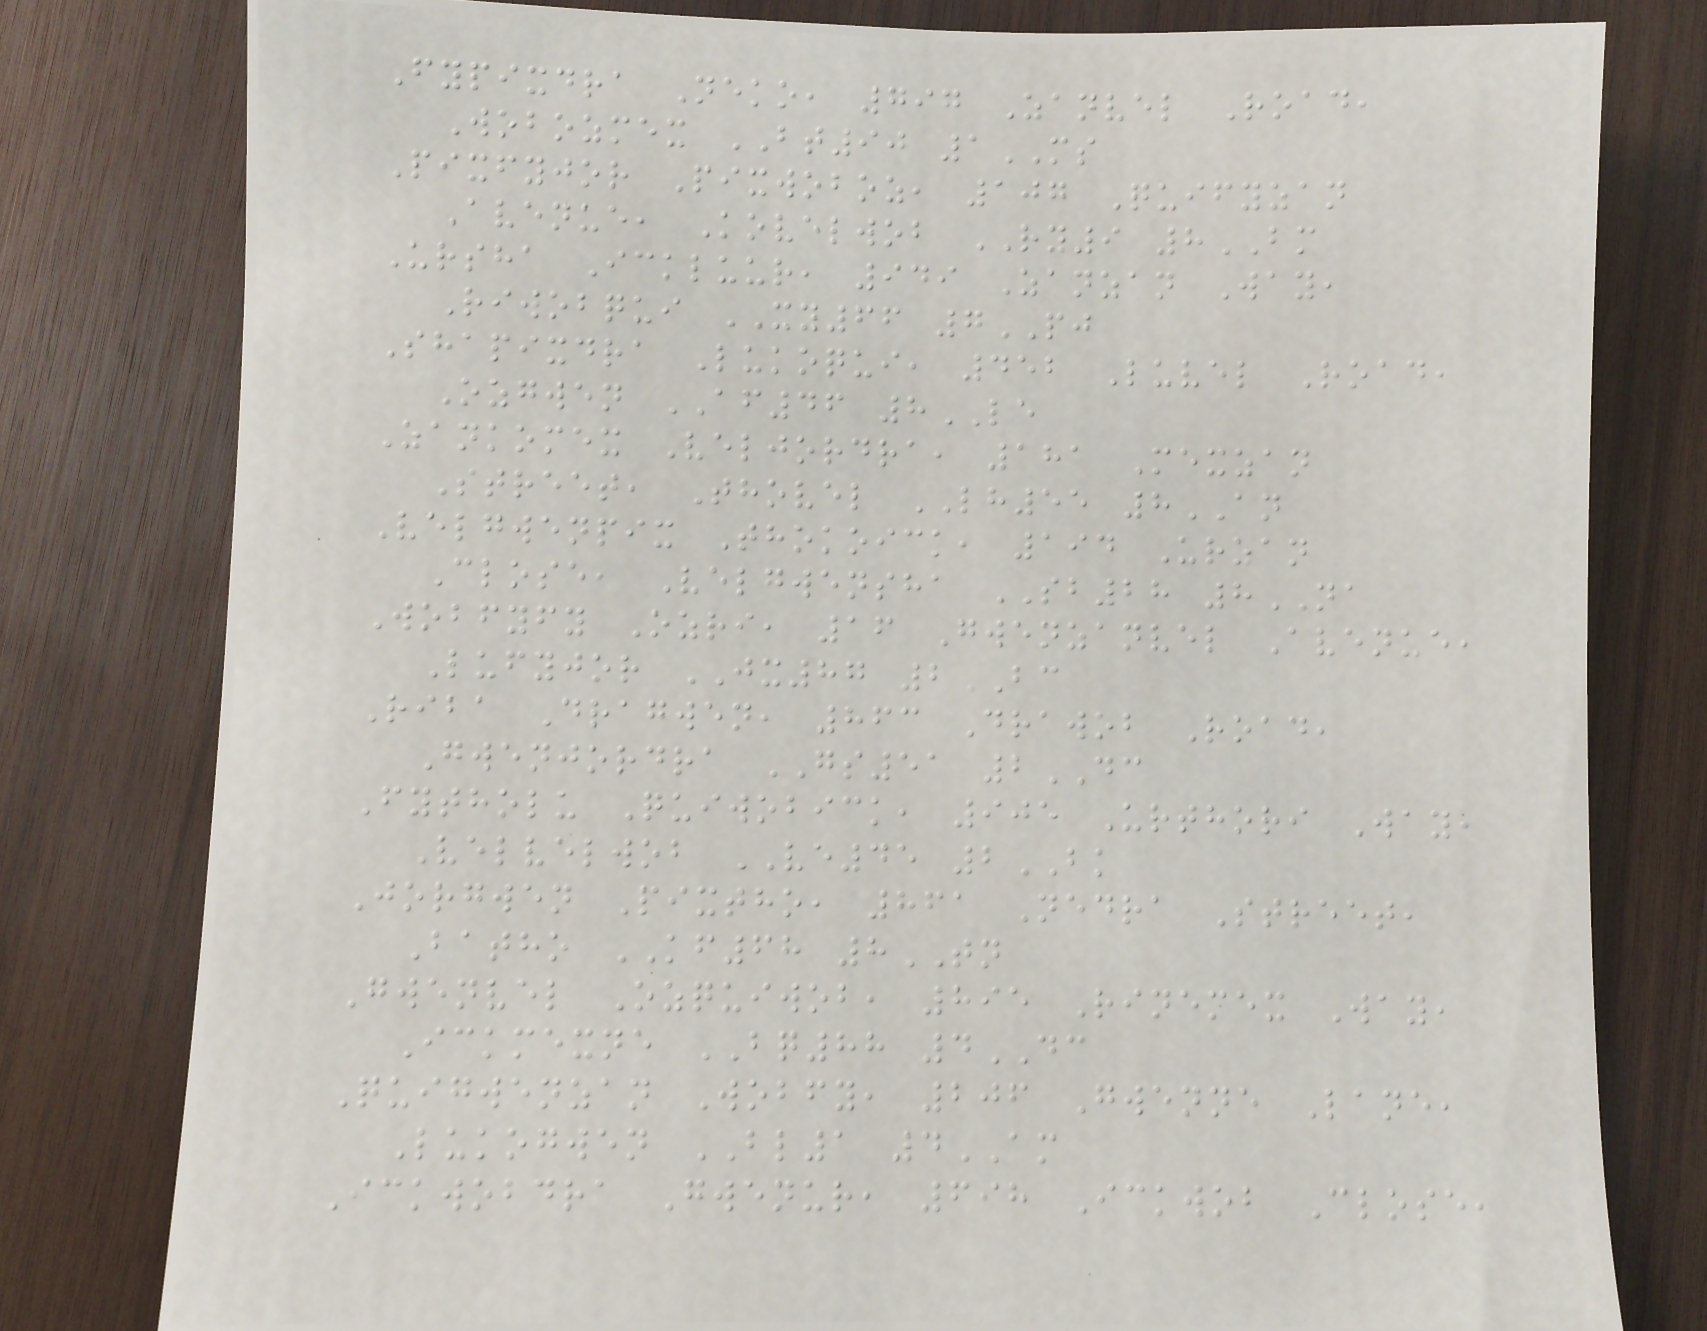Fypixdra Neko, 797 Zanvel Road,
Wobozmex BT90 1MS
Pixfyjor Pixwoboz, 107 Quifyzan
Avenue, Kovelwob RY9 8BM
Ursha Ickluur, 949 Zanzan Way,
Riwobqui XY66 7PJ
Shapixdra Lukoqui, 452 Luvel Road,
Ozgwen AF46 8LE
Zankomex Veljordra, 181 Mexzan
Street, Thovel LH55 8AN
Velgwenpix Thokoick, 194 Urzan
Close, Velgwensha SB28 8NA
Wobfyfy Ozri, 16 Gwenzanvel Avenue,
Lufyjor JX87 2BC
Riba Dragwen, 863 Drawob Road,
Gwenjordra GS51 2DC
Fytholu Quiwobick, 905 Urthori Way,
Velvelwob VE45 2BK
Jorgwen Pixtho, 861 Nedra Street,
Batho KF68 8TN
Gwenvel Ozquiwob, 895 Rinemex Way,
Ickmexne BQ88 4DC
Quigwenzan Wobfy, 206 Gwenne Lane,
Lukogwen BL1 4AM
Ickwobdra Gwenur, 698 Ickwob Close,
